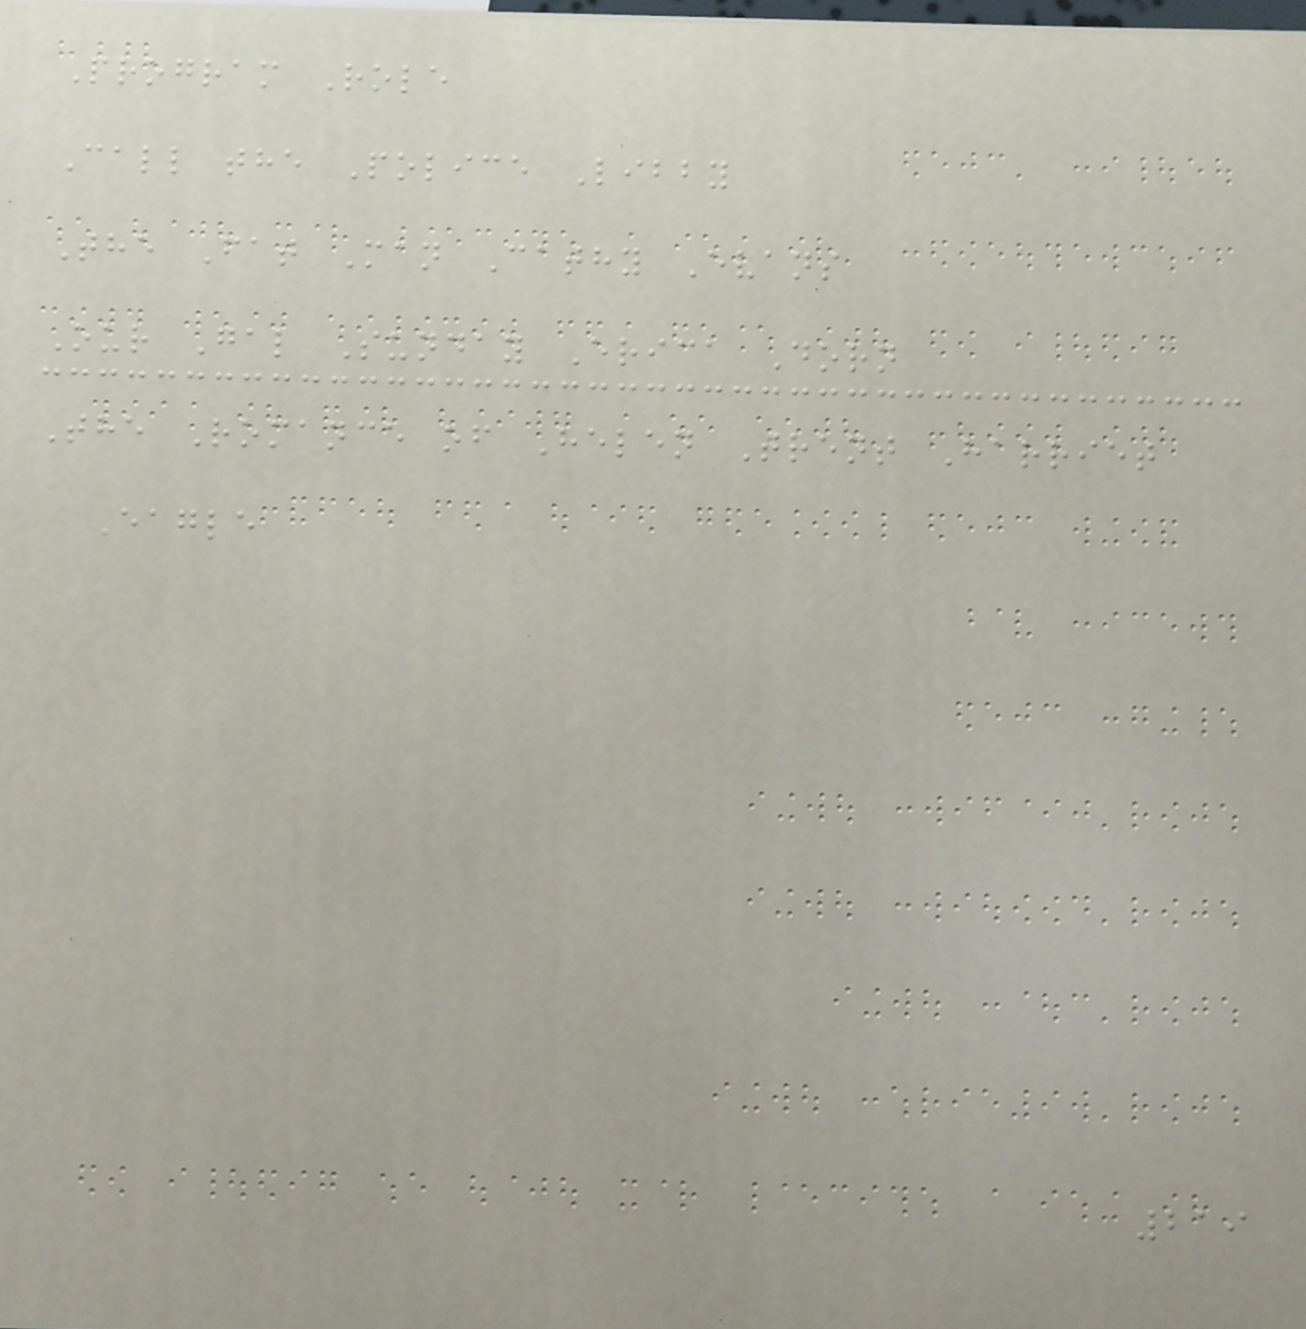Program Role
Call the Police Libby
The Fat Man Cathy Evans
Our Gal Sunday Erica Dorn
The Romance of Helen Trent Harriet
Eagle
219
